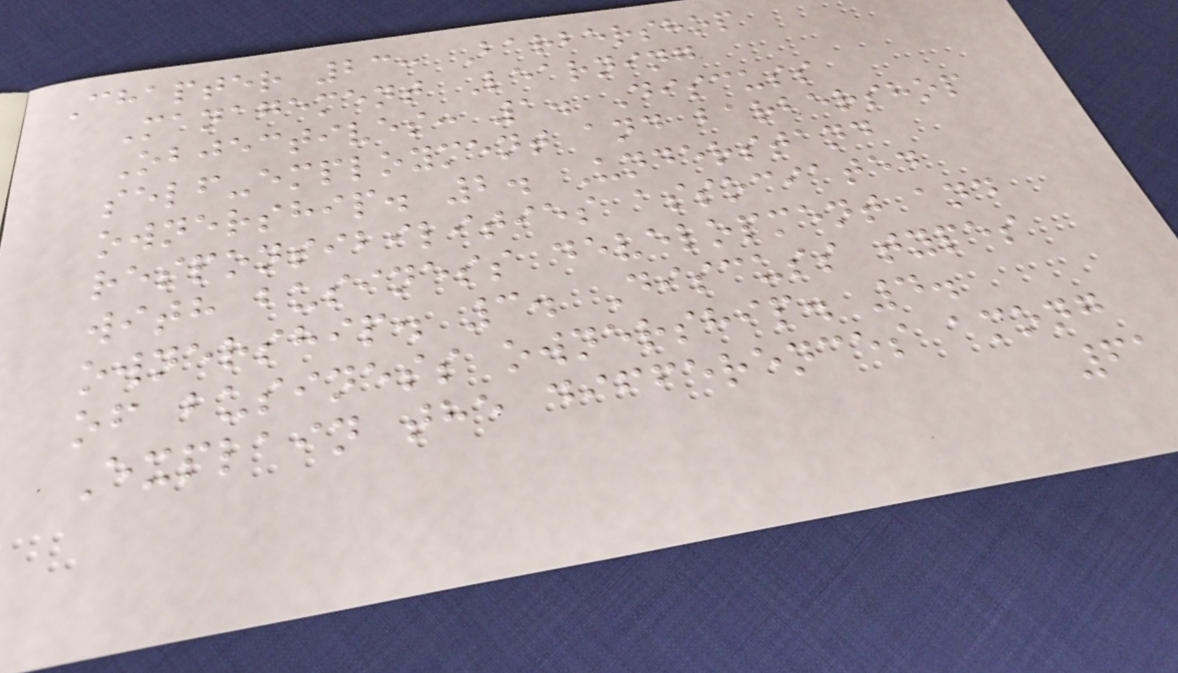Chapter 23: Barbershop
Management Learning
Objectives: 1. Discuss
self-employment and barbershop
ownership. 2. Understand
responsibilities associated
with business development and
ownership. 3. Discuss types
of business ownership. 4.
Explain the differences among
61
